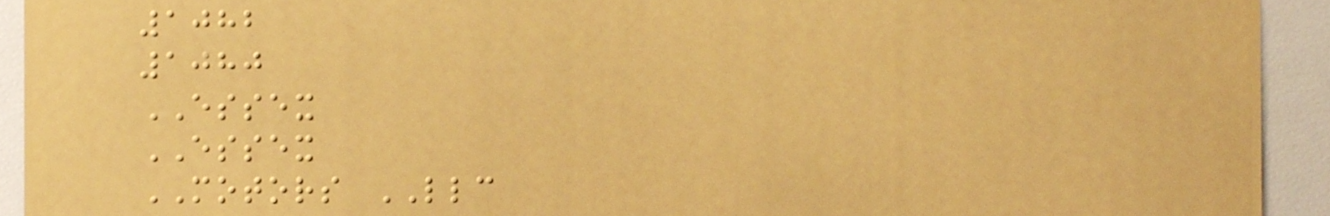1082
1080
ESSEX
ESSEX
MOTORS LLC
